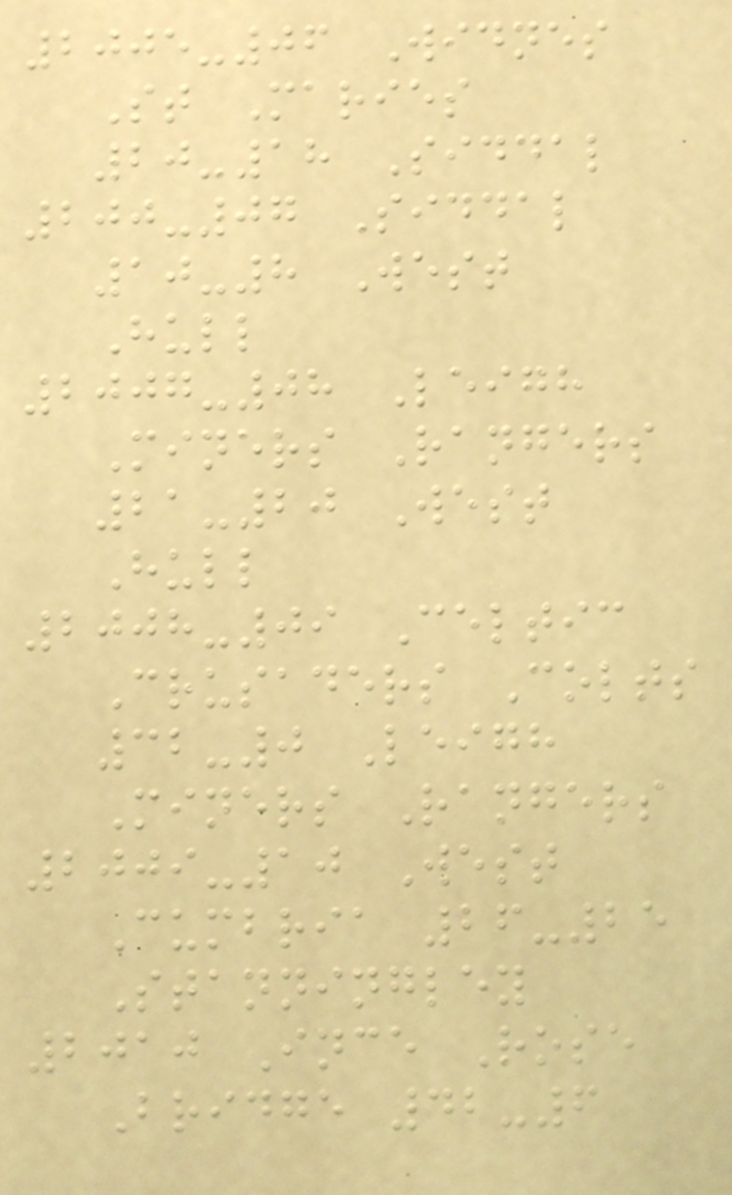2005-06 Widnes
St Maries
20-18 Siddal
200-07 Siddal
10-8 West
Hull
2007-08 Leigh
Miners Rangers
21-20 West
Hull
2008-09 Celtic
Crusaders Colts
32-0 Leigh
Miners Rangers
2009-10 West
Cumbria 26-25
Stanningley
2010 Ince Rose
Bridge 42-6
